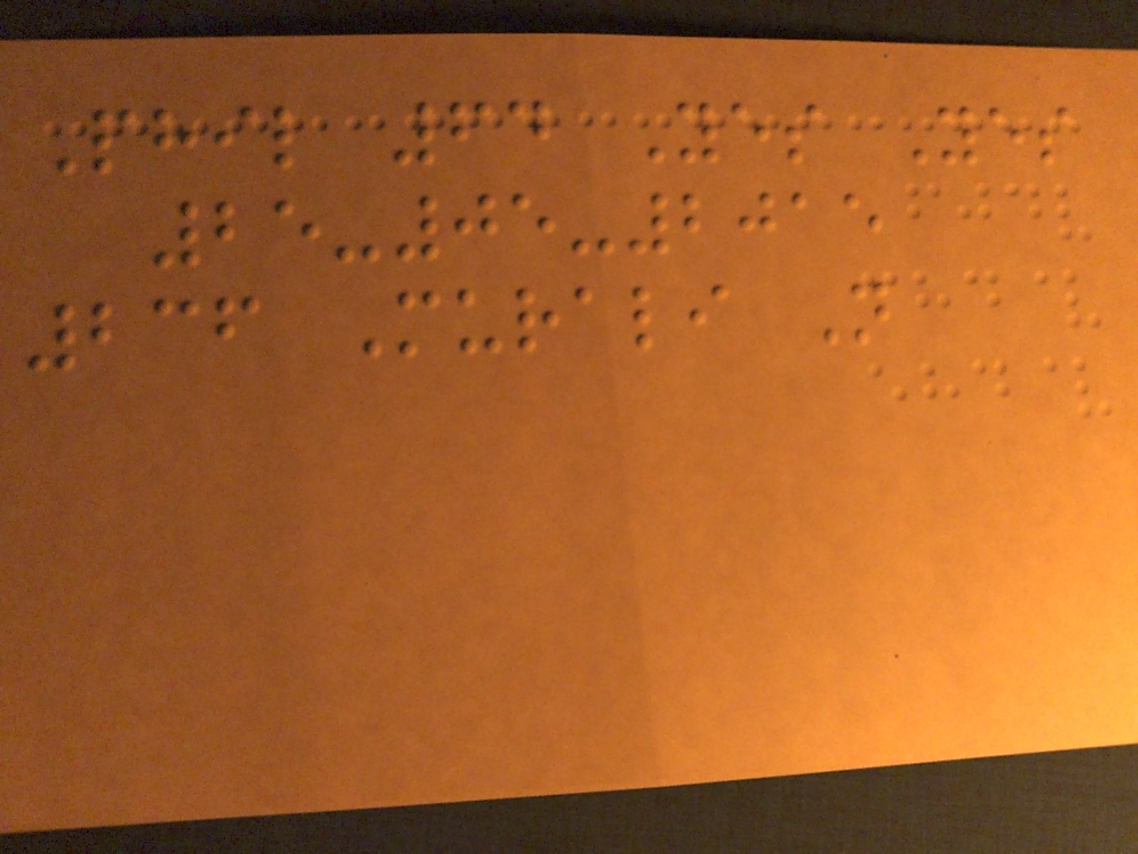Phil 64 Yes Yes
25-05-2015
236 Murali N
